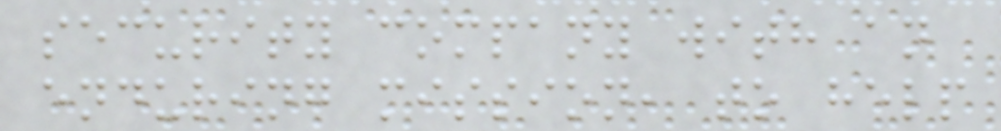security company with an
enduring mission, to help
